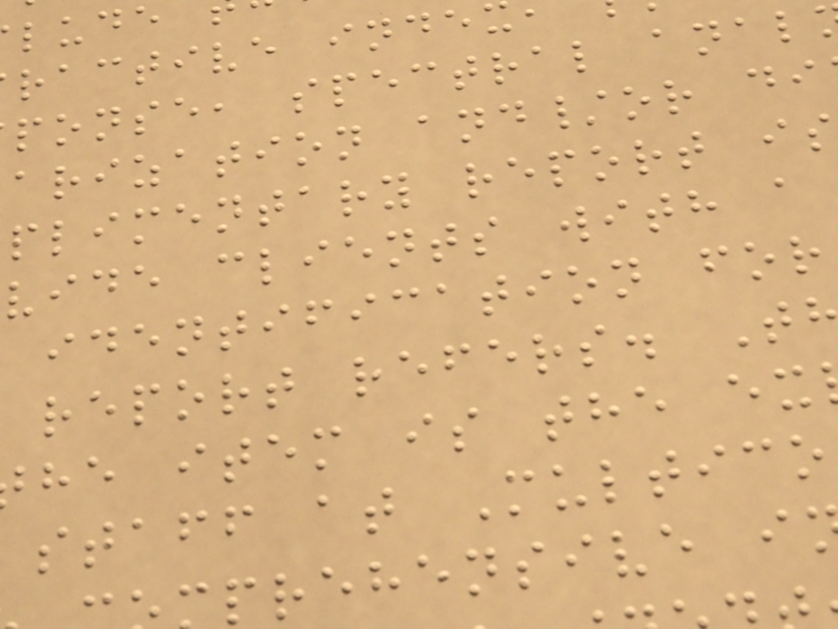ractive inde
ponse, spectral anal
arization and/or di
plimentary report i
vide clients with a
identification for
report refers. T
he item is the ex
staff at Multico
prehensive i
